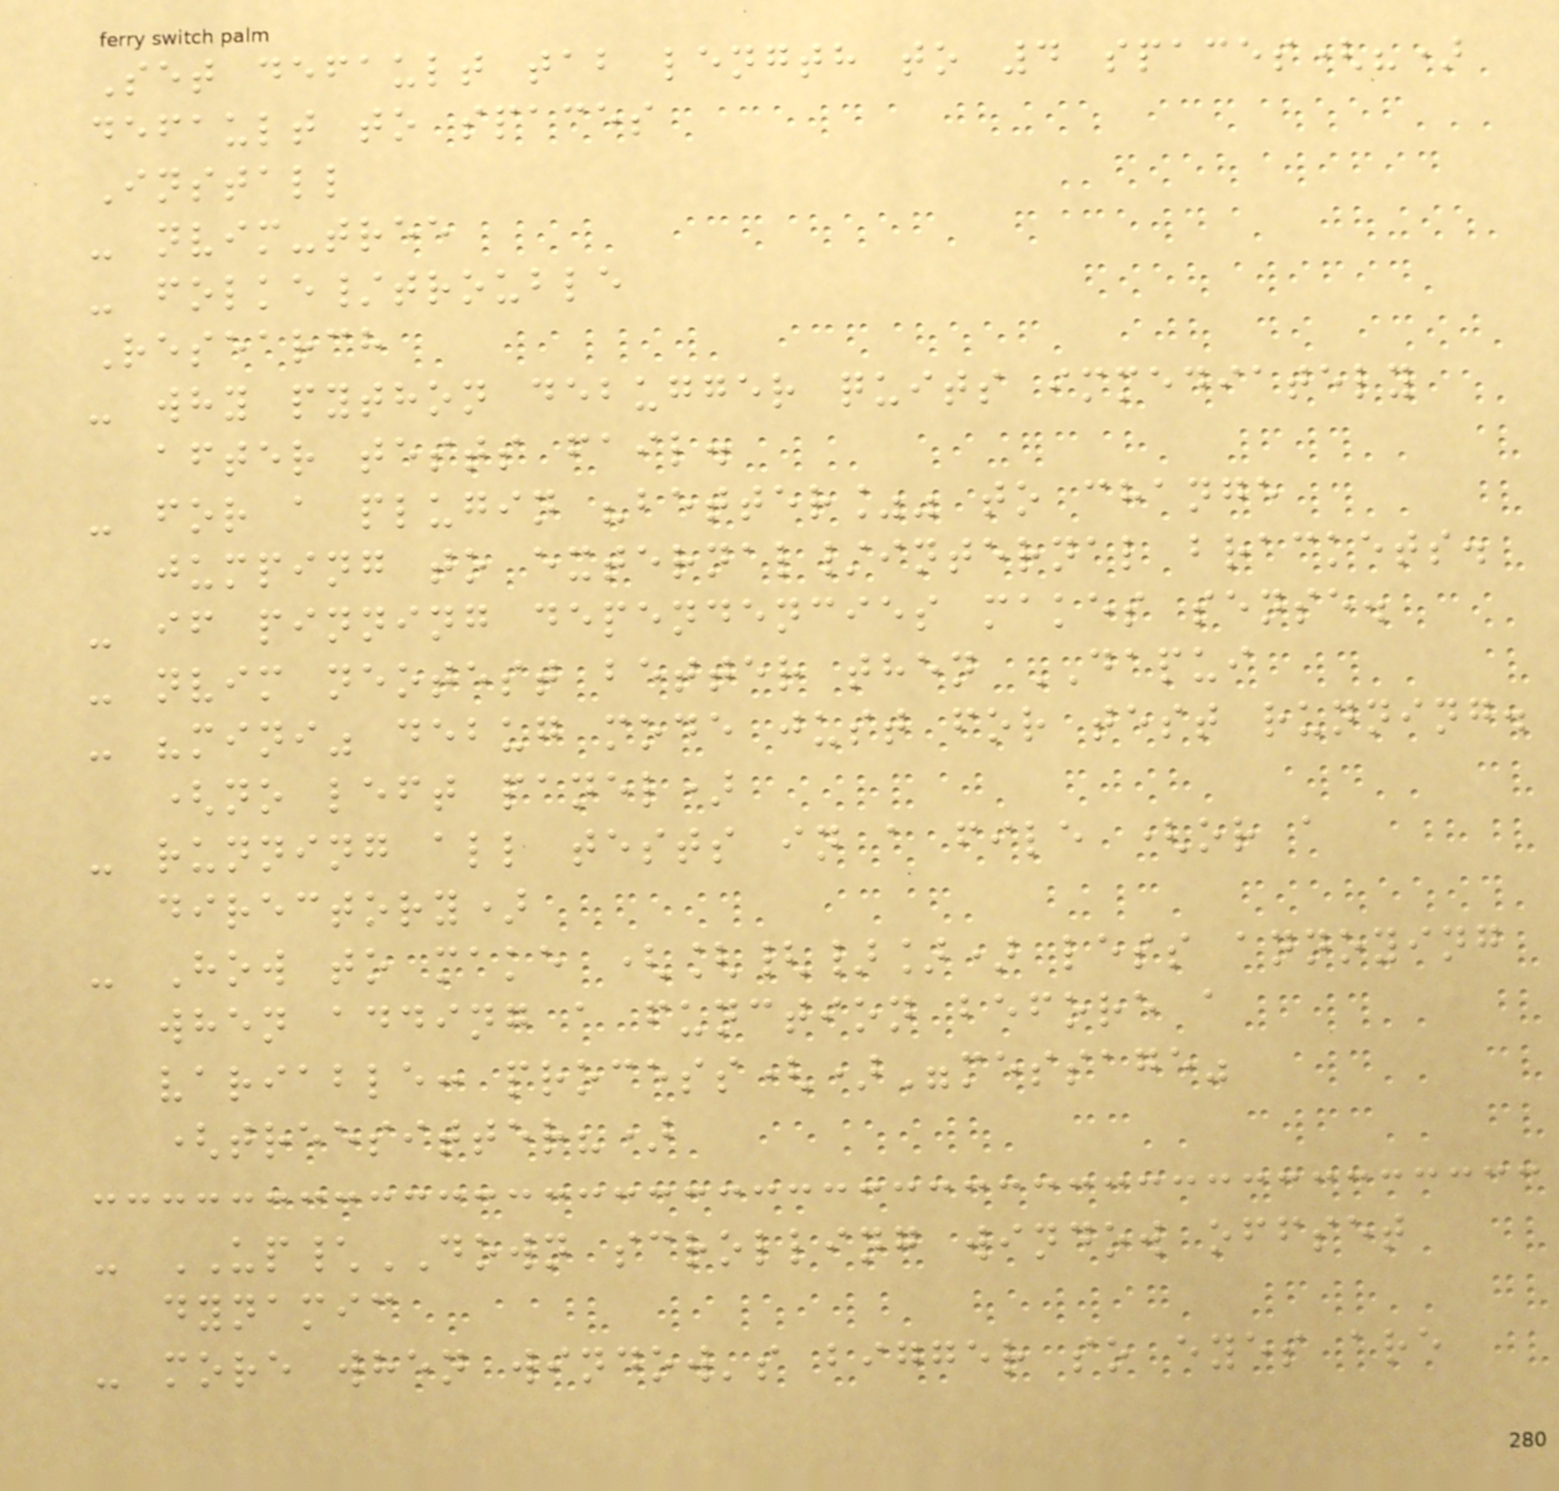Set default tab length to 4 spaces(?)
default to spaces
Install
- nvim-tree
- folke/trouble
Research
- why python debugger quits immediately
after tests fail.
- for a plugin "better%" to change
jumping to external/internal brackets.
- if pinning dependencies makes sense.
- nvim neotest better then DAPUI
- "mini" debug mode just for test running.
(no left panel)
- running all tests in a file (or a
directory)
- How to make ([{}]) less annoying
when adding a function before a
variable: process()"message"
(treesitter?)
- UP\DOWN scrolling window offset
dynamic
- more when window's bigger so eyes are
